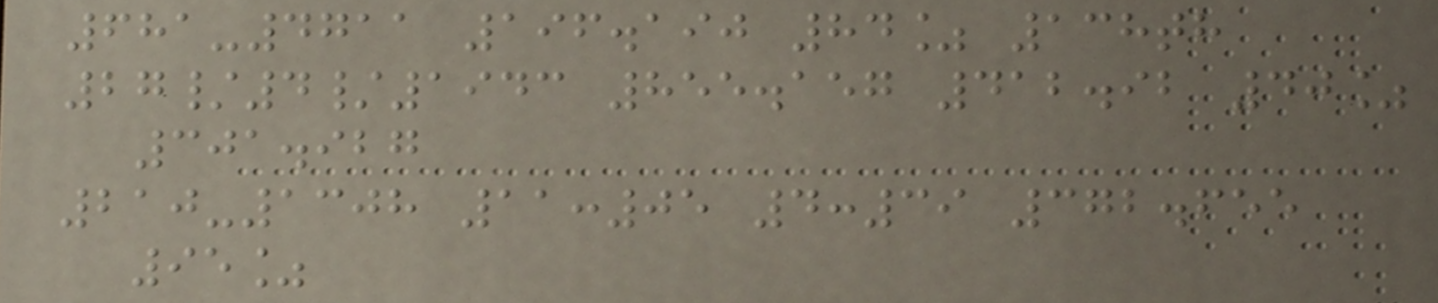681-4711 196.190 84% 138th
27/4/1943 855.157 412.92 40%
301.927
210-1308 11:05 4:39 372.655
95%
